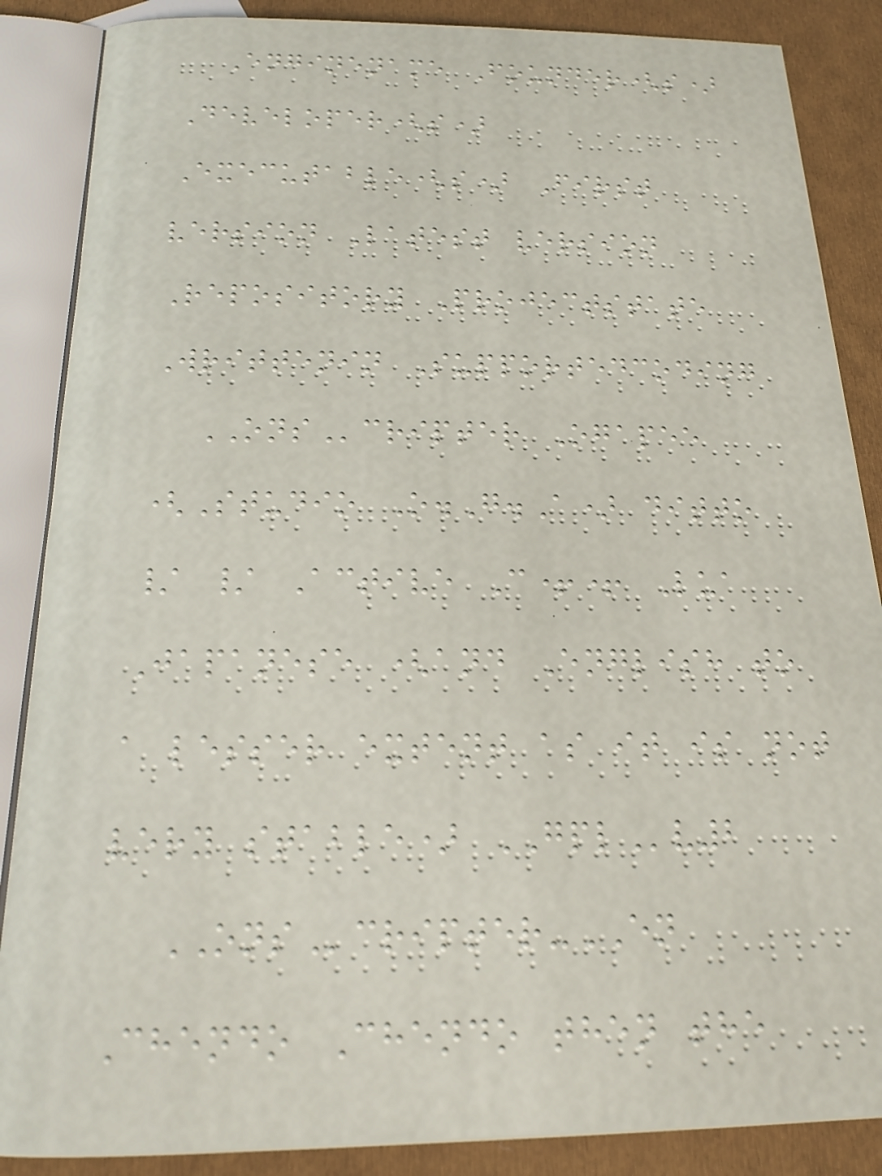Enginename Founder(s)
Developer(s)
Executable(s) First
version Latest version
Repository Projectstate
Writtenin Supportedcoding
ONScripter Ogapee
(Studio O.G.A) ditto
/ / Active C++ Lua
Japanese (and English to
a lesser extent as it is not
very stable) GPLv2
ONScripter-EN
Chendo Chendo then the
